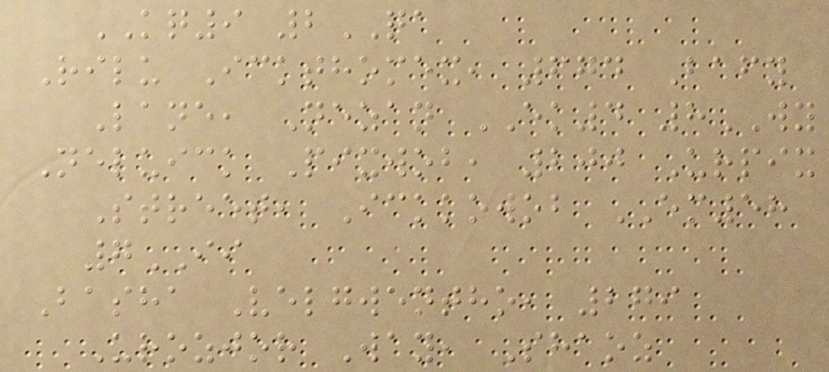KQ9 2QA
Rilu Ickthomex, 674 Bafy
Lane, Nezan EK4 8WY
Neluick Pixwob, 200 Urpix
Street, Ickkowob EM58
7II
Basha Velgwentho, 279
Urozjor Way, Shaoz
